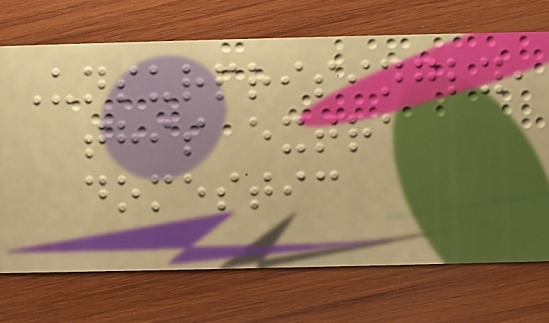Unsurprisingly,
this extra
domestic
